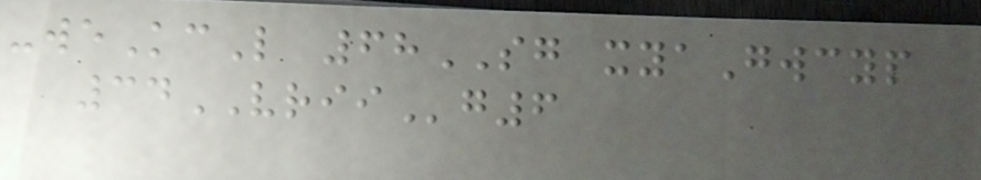-weKcL 68SG xyaGwcyp
34VRIIg6
